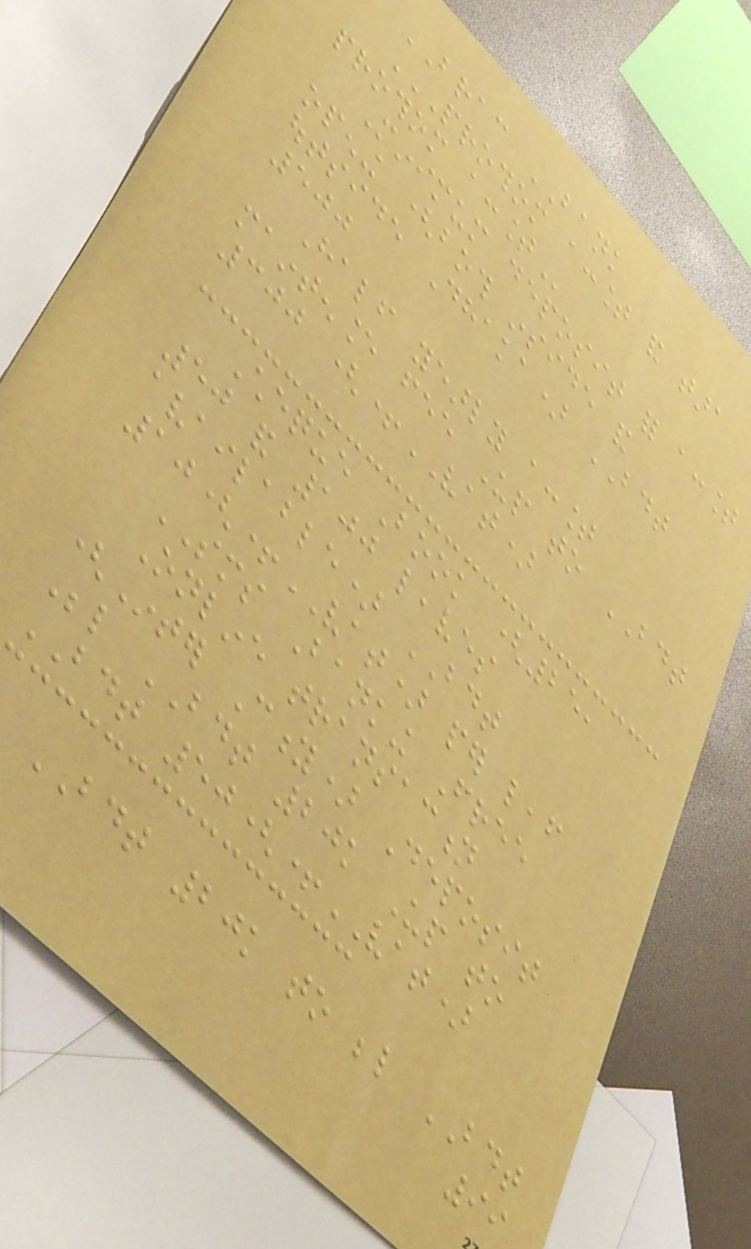BRAC BANK
PROTHOM ACCOUNT AND TARA
PROTHOM ACCOUNT
Minimum deposit for account
opening (both inside and
outside Dhaka) BDT
500
Half yearly account
maintenance fee Up to BDT
300 (+VAT)
Cheque Book (25,
50 and 100 leaves
available) BDT
10(+VAT) per leaf
SMS Banking Free
Online transaction
(Inter City) Deposit
Below BDT 20k Up to
BDT 50(+VAT)
BDT 20k to below BDT
99
